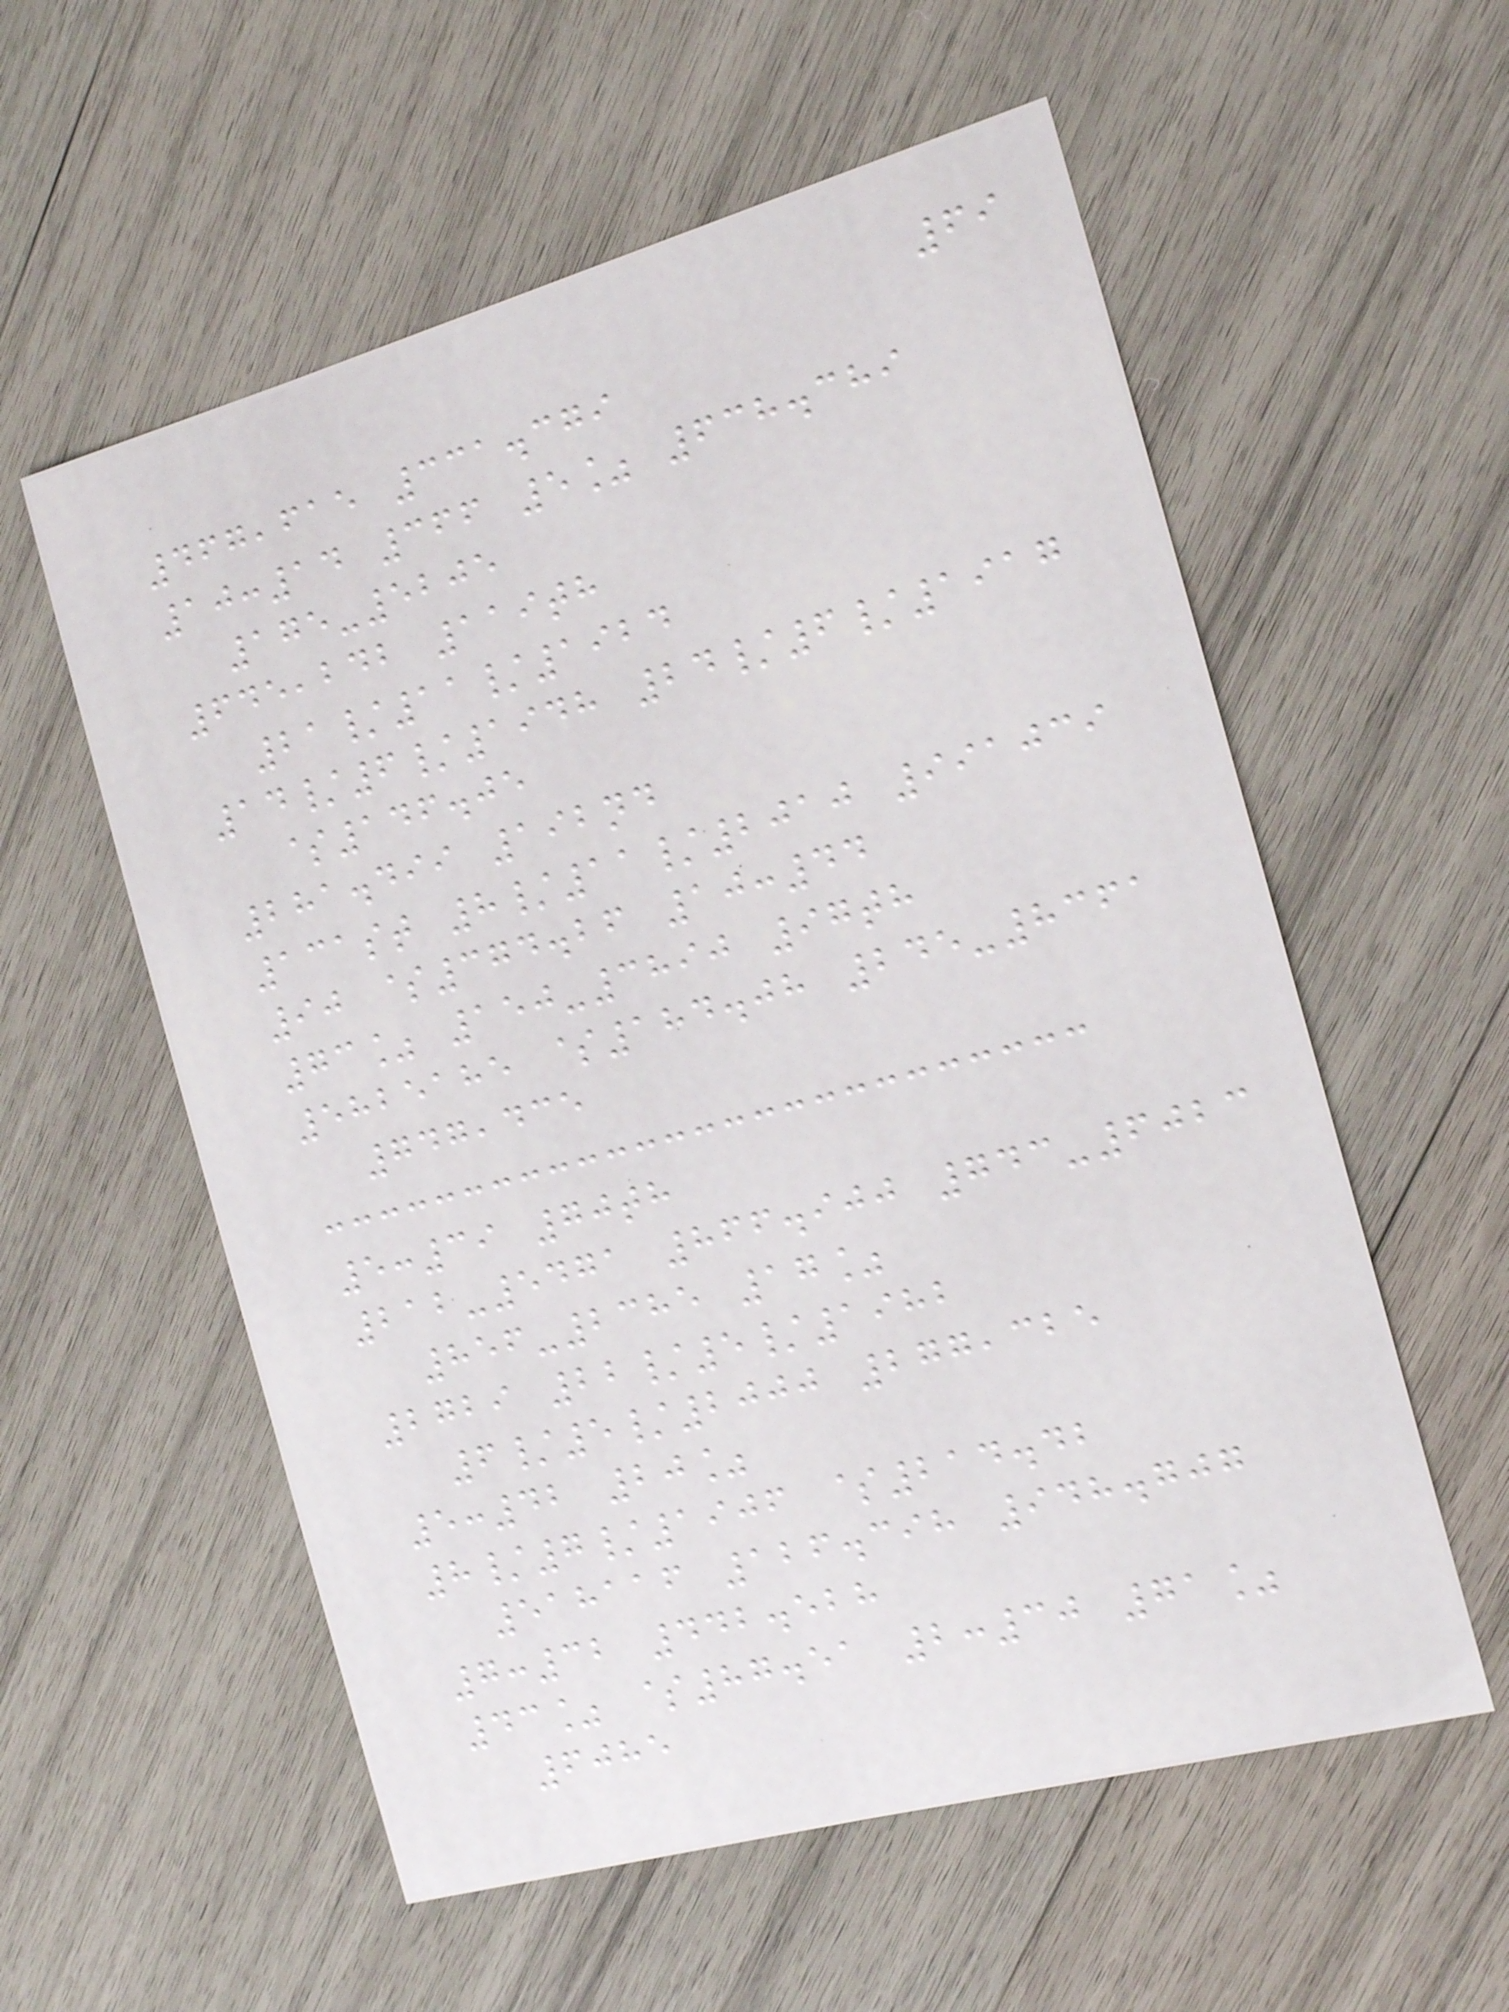69
467,615 331.379
10:14 366 5% 638.389
175-5205
645,242 119th
21/11/1924
14/6/1948 24/6/1917
$146.05
281.499 192nd
131st 8/11/2010 991039
90 $374.26 10:44
73% 150-3890 97th
5825185 $184.08 245-8361
747,435
5:39 70th
212-5471 866.900 743-6023
856-2385 17%
2729 22/5/1982
6/5/2000 277,325
5:42 20%
8/7/1906 $214.42
518116 126.398 948.707
7:32 442.528
43% $87.51 2:30 71%
6085
